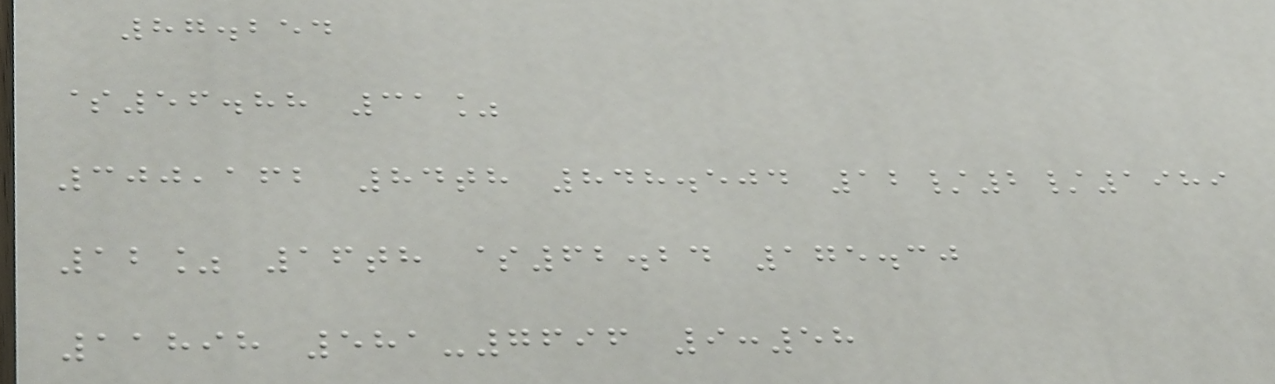87.254
$56.88 31%
300,162 84th 848.504 12/2/1989
12% 16th $62.24 175.30
11898 581-7696 9:58
